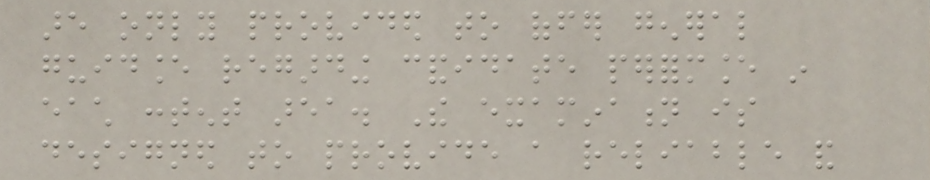are only provided to offer general
guidance regarding candidate performance in
each content area. The examination is
designed to provide a reliable and
